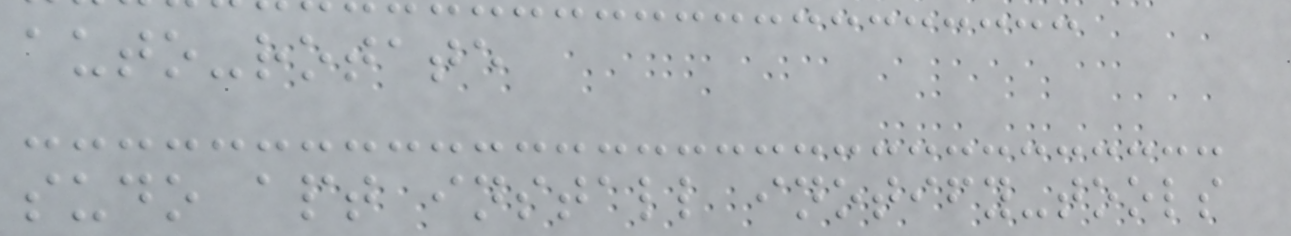auto-rotate
sudo apt install inotify-tools
